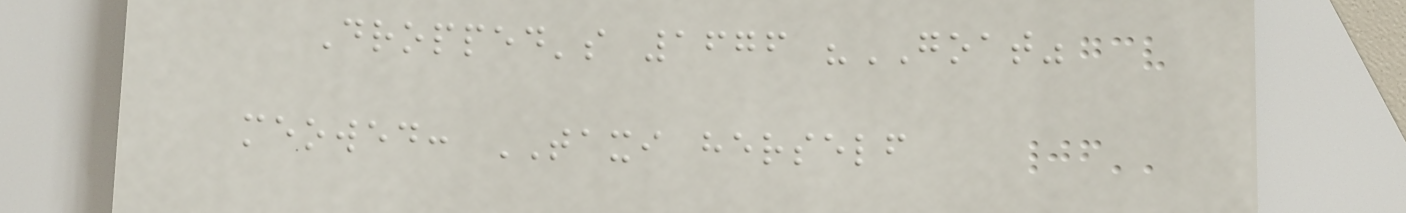Dropped's 1676 "GOAT"
meowed: TAXI herself
